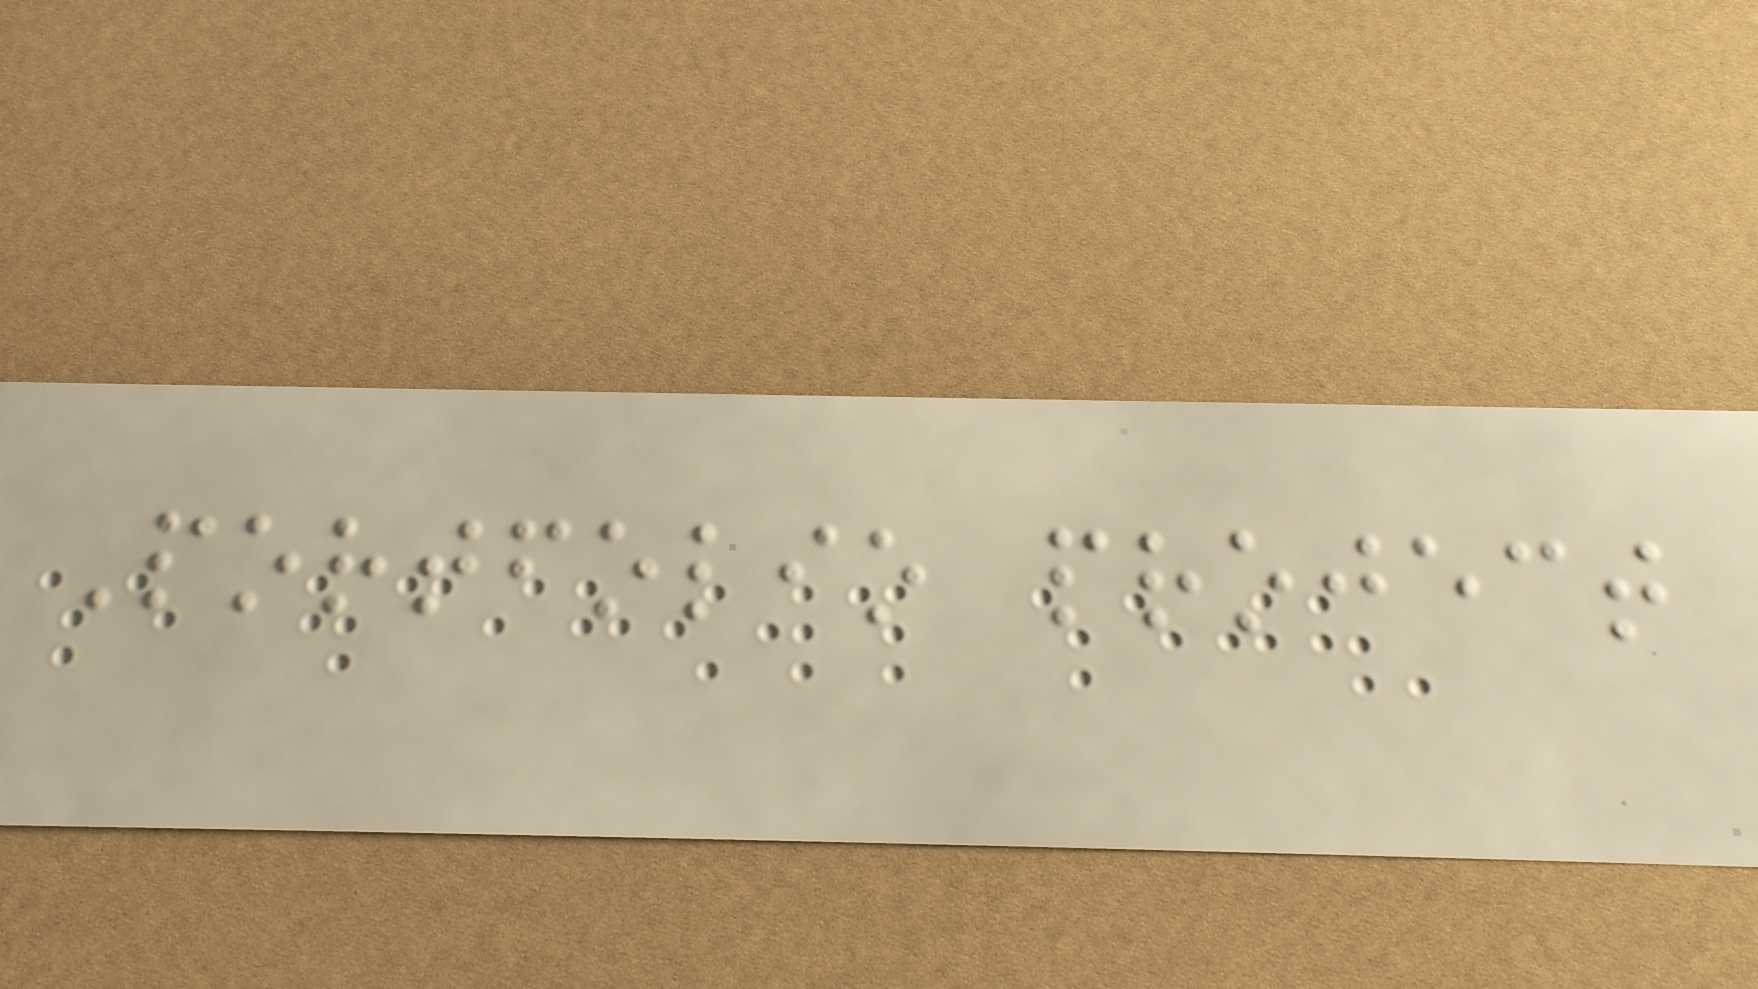Portfolio project
